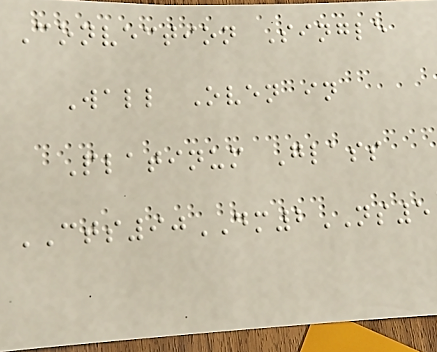Convection Single
Wall Oven in
Platinum Glass
CTS90DM2NS5
